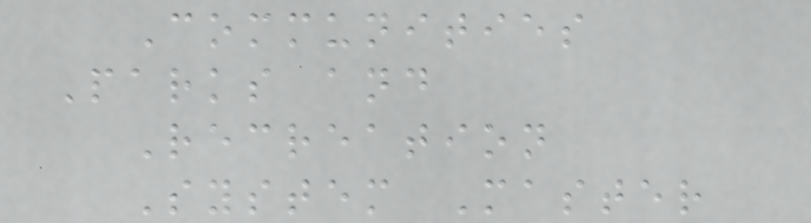Communities
Parks and
Recreation
System Master
